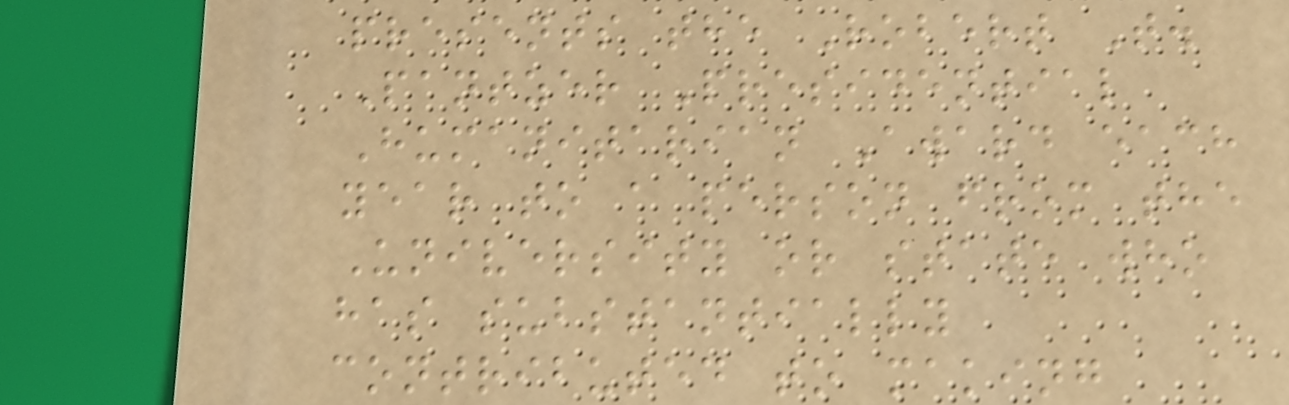presents the Robert T.
Pantzer Presidential
Humanitarian Award each
year to a person from the
University or state who
has substantially
contributed to making
